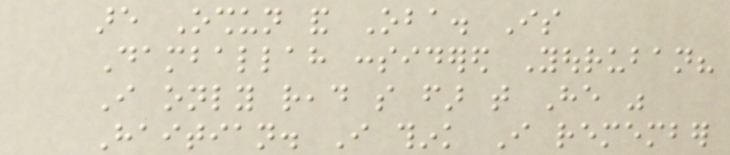are Oshun and Oba. Is
Damballah considered Youruban?
I only read so far that He was
Haitian. I think I remember
